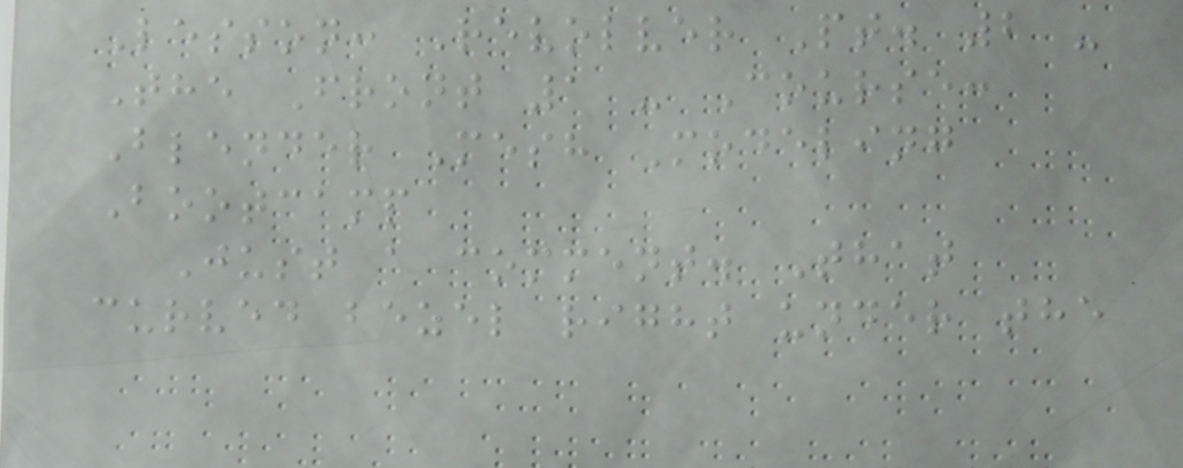Lesson: Revolver Pt. 2 -
The Front 1 - Course:
Blender Mesh Modeling
Bootcamp
Just a comment. That
curved bezel right under the
